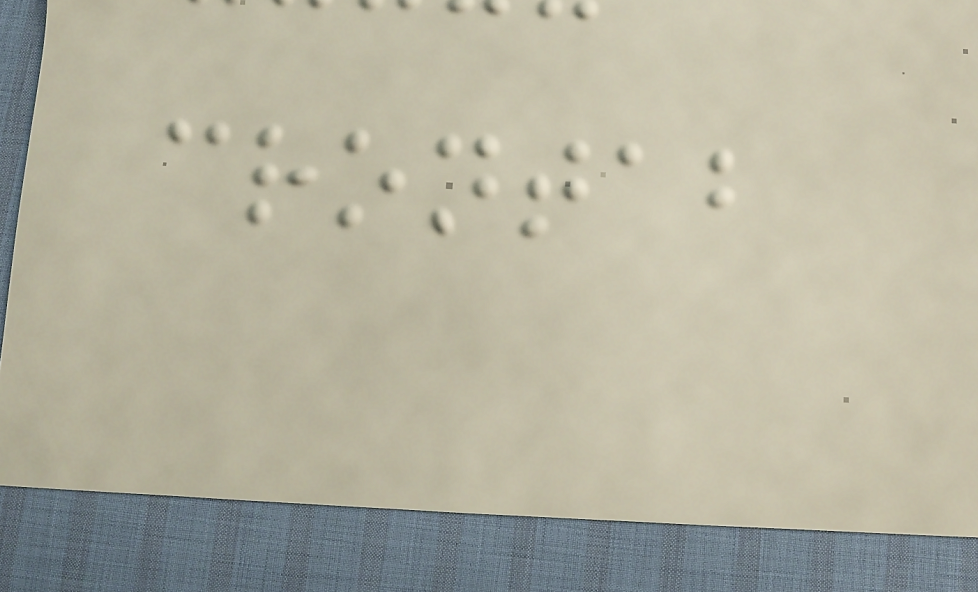crontab
